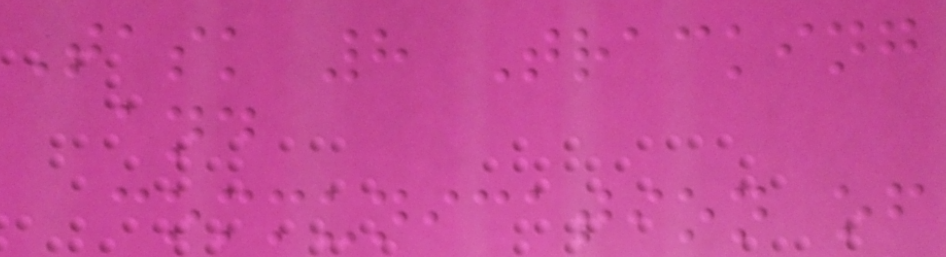Task 8 Tracking
and
communication of
